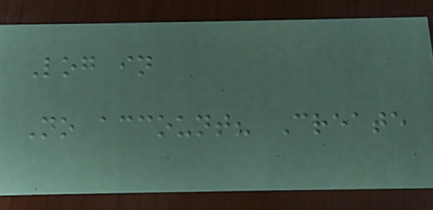Log in
No account? Create
